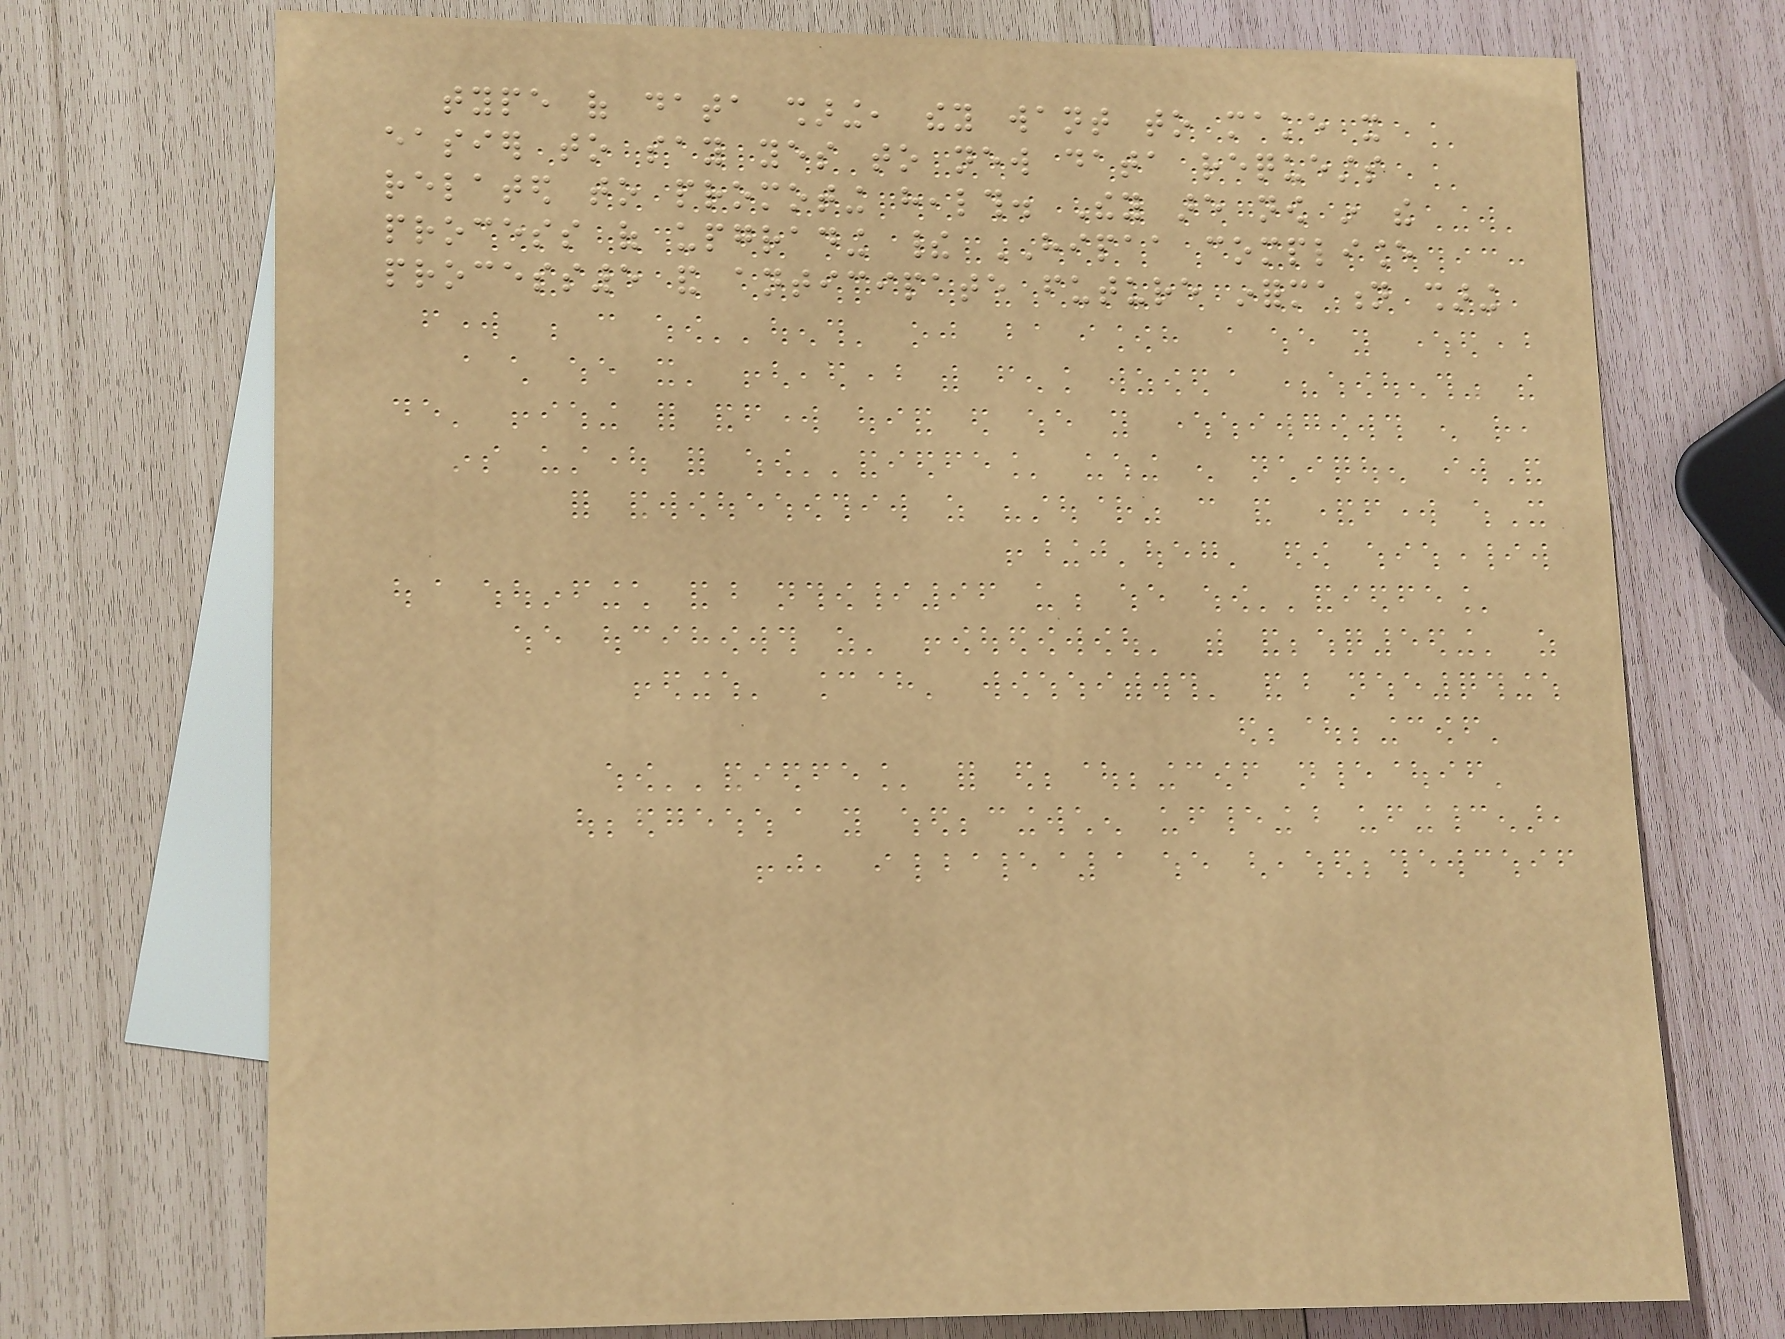type of data sharing, they want to make it
easier to say yes to new data requests
related to promoting health. They are now in the
process of upgrading their HIPAA compliance
process5 and anticipate future information sharing
